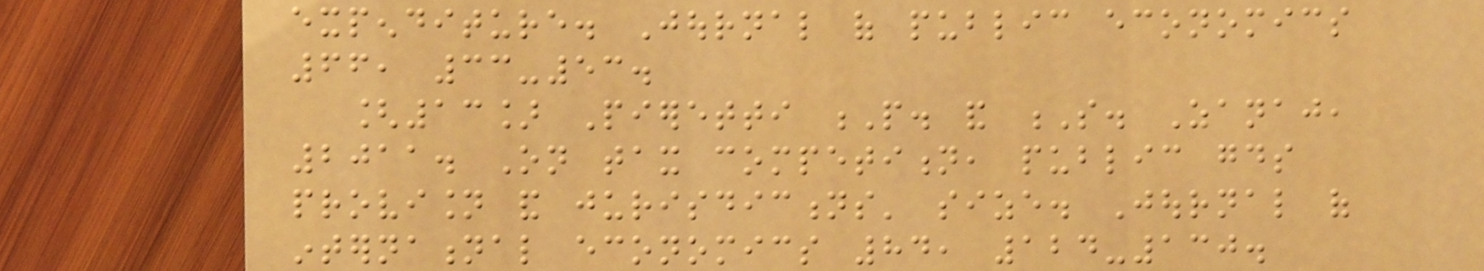expenditure. Journal of public economics
66, 33-53.
[13] Pieretti P. and S. Zanaj,
2011. On tax competition, public goods
provision and jurisdictions' size. Journal of
international economics 84, 124-130.
